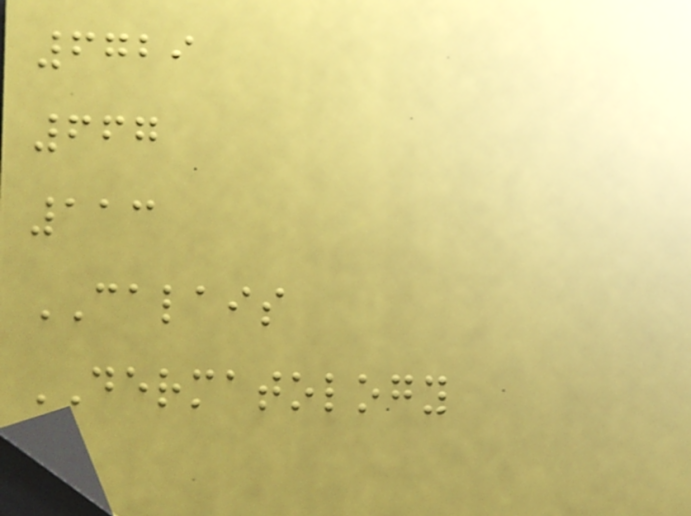6729
667
113
CALAIS
DERMATOLOGY
